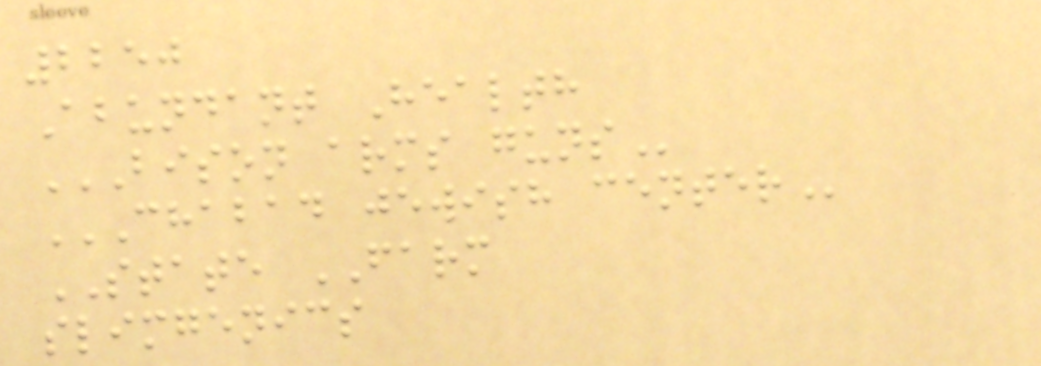2250
Abundant Health
BISON ARMS GUNS
CHABAD JEWISH CENTER
STATE FARM
slimgenics
